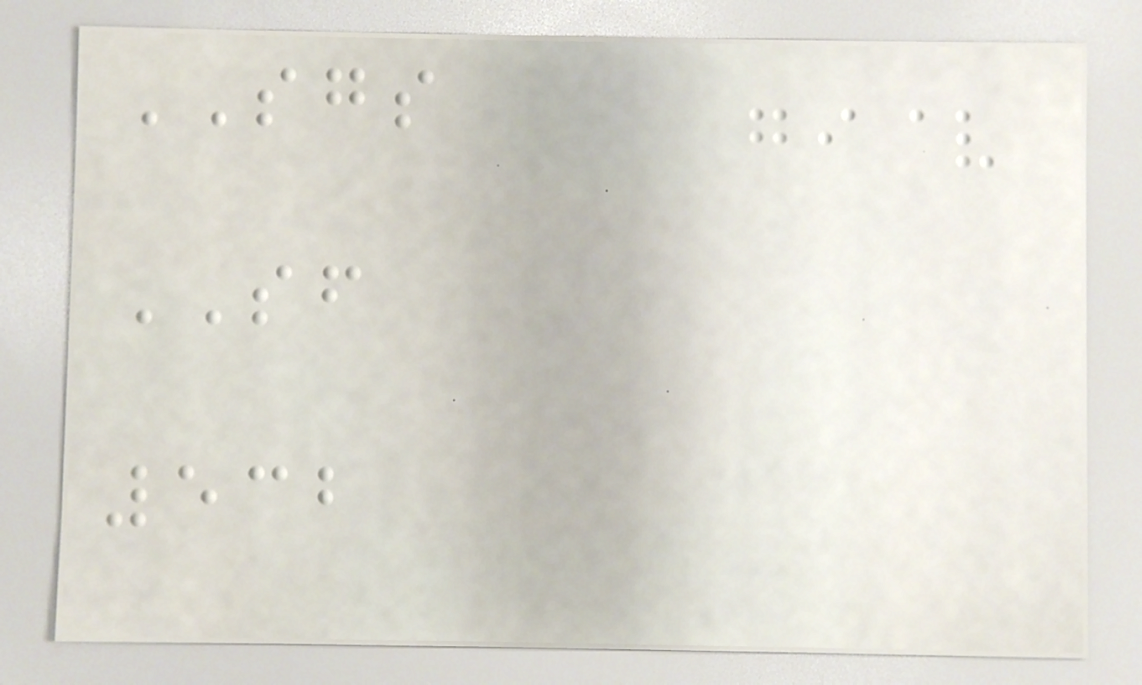SGS
SF
532
